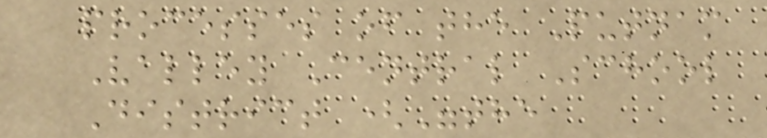processes of the Putnam
Valley Central School
District ("the
